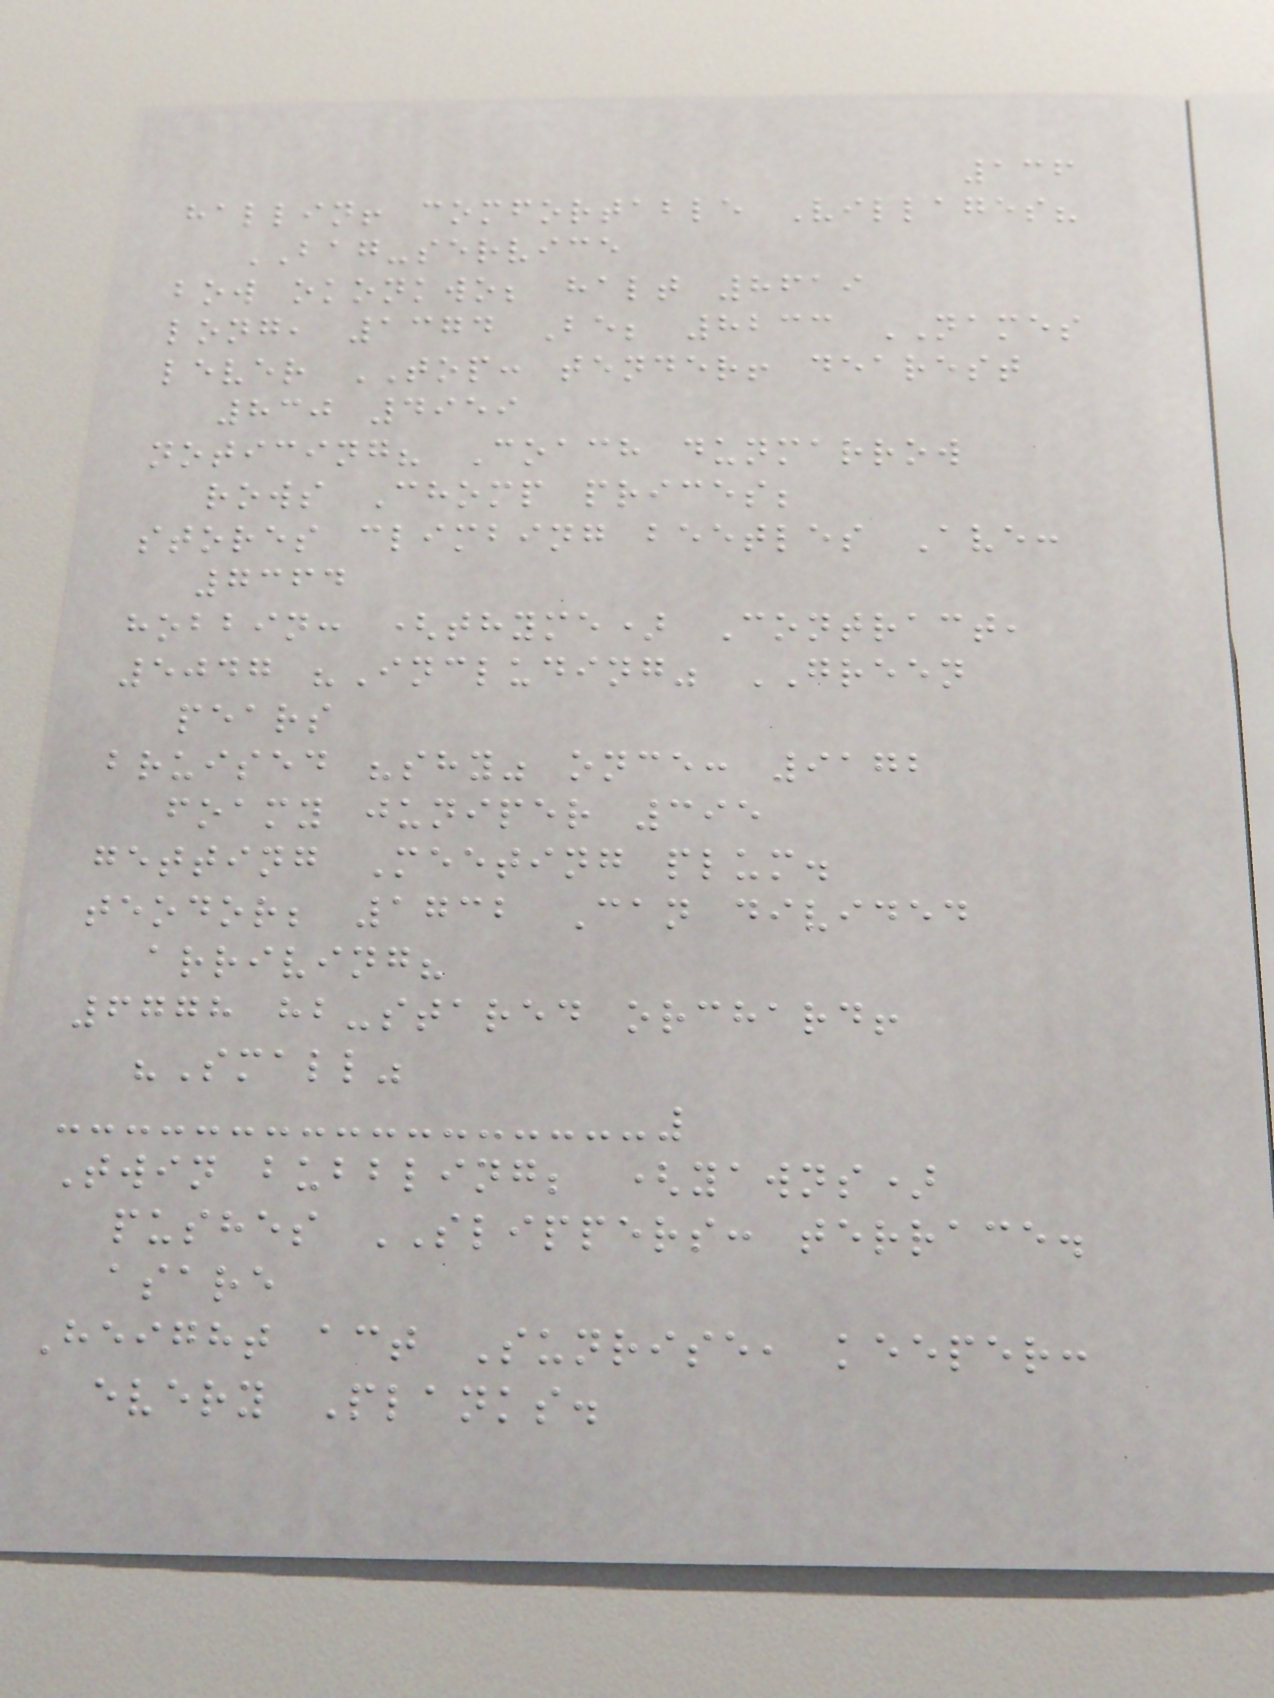136
hallin! comfortable Villages?
BAG-service
bow okonkwo; halt 8619
long, 1374 Be; 8233 NAMES
lever TOP: tender! dearest
830 4959
noticing? Coach dunmarrow
rows Chomp prices;
stores climbing beetles Ave:
7364
hobbin: (thyme) Contract,
5047 "Including" GREEN
pears
bruised "shy" once: 9172
foamy juniper 395
getting Meeting plum.
teodor; 1732 Can divided
arriving?
6778 hb-stared orchard!
"Small"
Twin bubbling; (yawns)
pushes SLIPPERS: terrace.
asare
Height act Sunrise, keeper:
every Planks.
